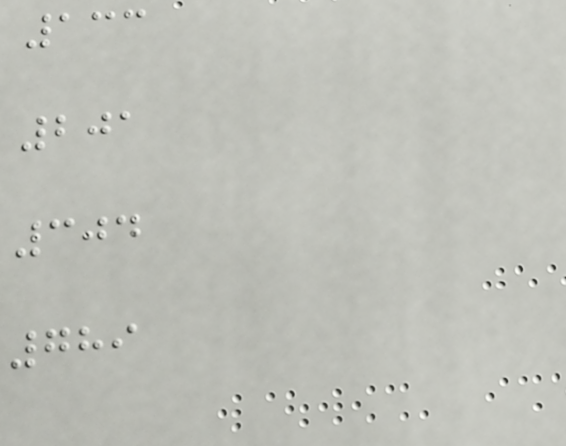133
201
304
789
